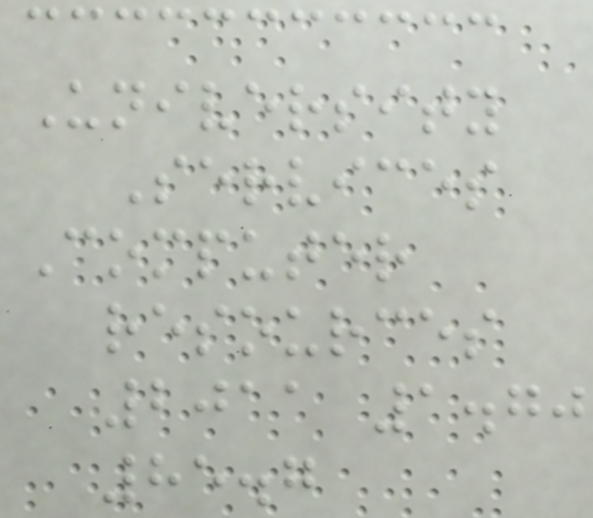University
Services
Computer
resources
2011 1.70
85.7
